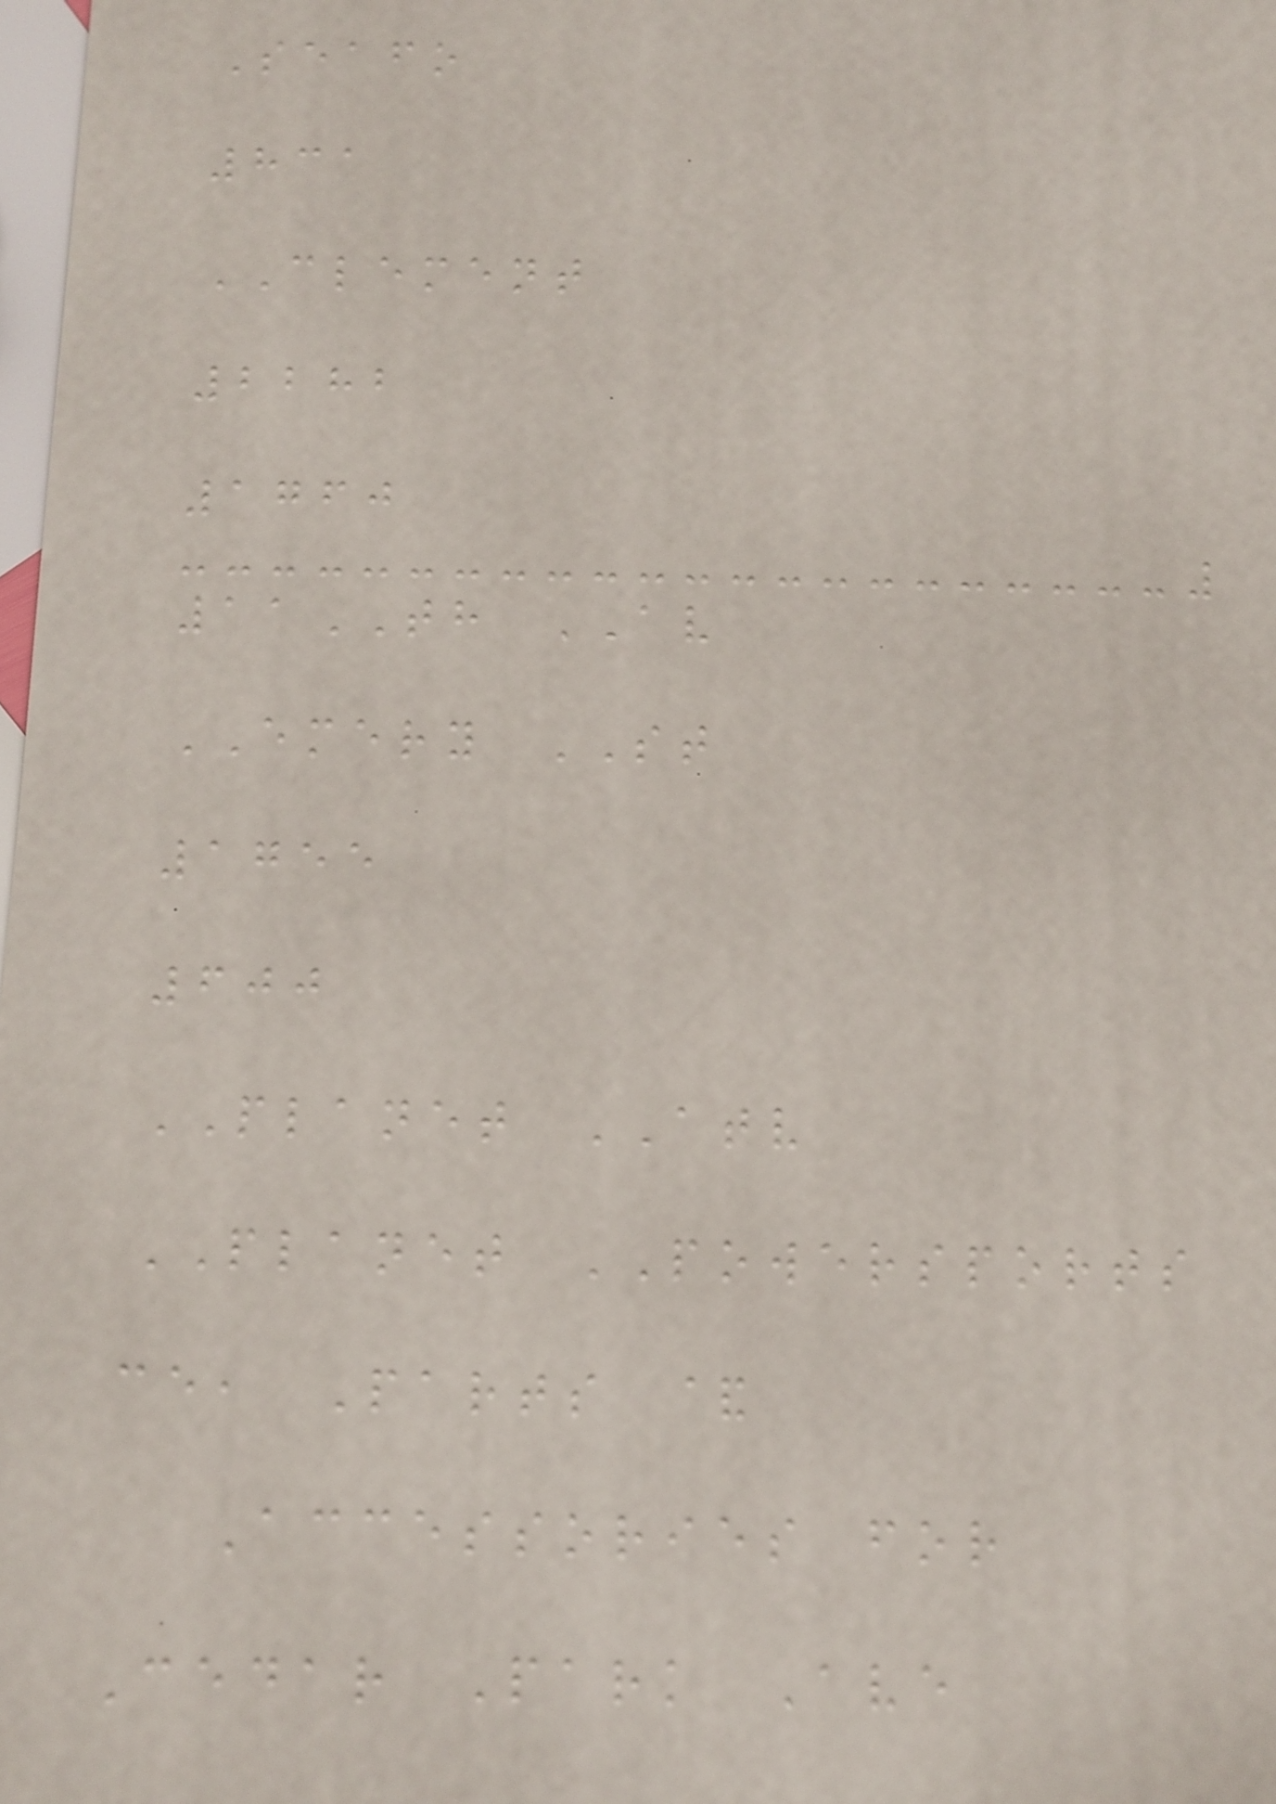Seafo
831
CLEMENT
2282
1760
11TH AV
EMERY ST
1755
600
PLANET ATV
PLANET POWERSPORTS
ce, Parts &
Accessories for
Cedar Park Ave
